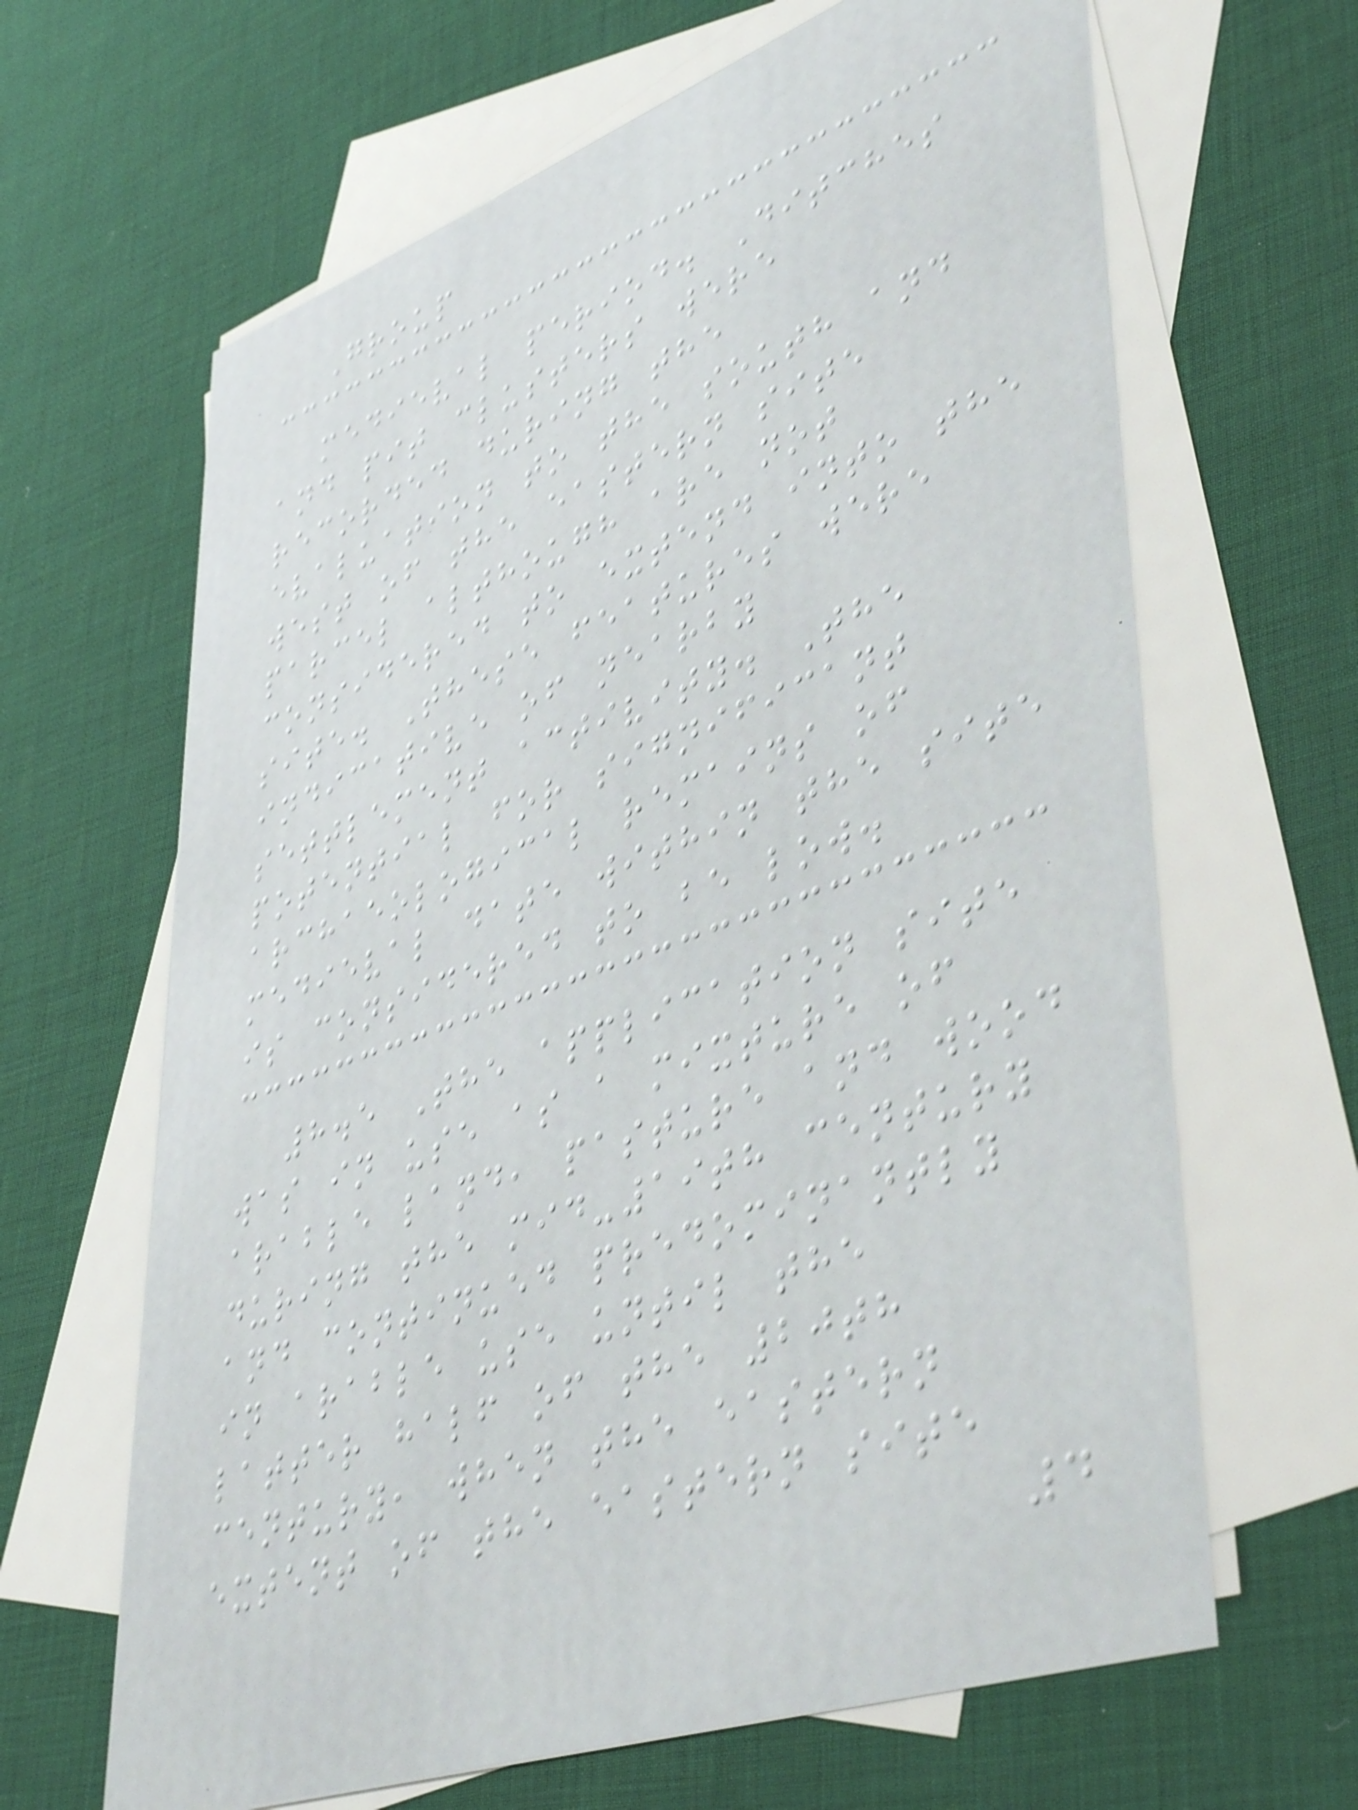Group
medieval period. Ditches
and pit clusters were
recorded during the
evaluation to the south and
west of the eastern site
parcel although are not
considered to extend into the
site. These features were
indicative of nearby
settlement activity. The
potential for significant
archaeological remains of
medieval date within the site
is considered to be low.
8.5 The application site
was in use as a mixture of
arable land, pasture and wood
during the mid-19th century
and continued predominantly
in arable use until the
latter half of the 20th
century, when the eastern
extent of the eastern site
4
